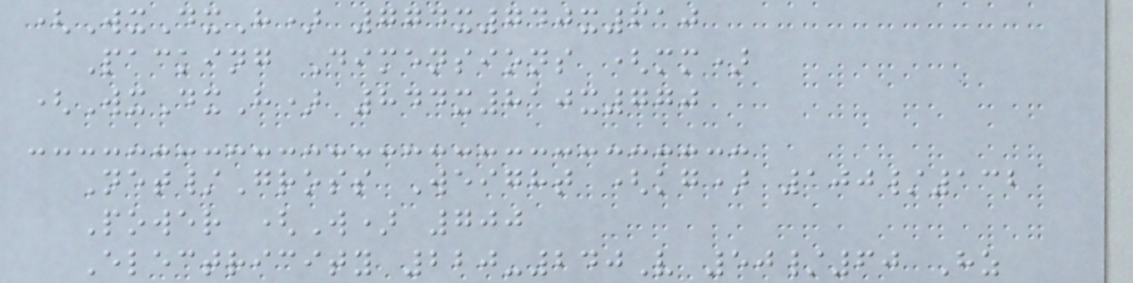(WxDxH) 774x740x610
Packing Dimensions (mm)
(WxDxH) 844x810x770
Net/Gross Weight (kg) 100/132
Power (W) 700
Electricity 220-240V 50/60 Hz
